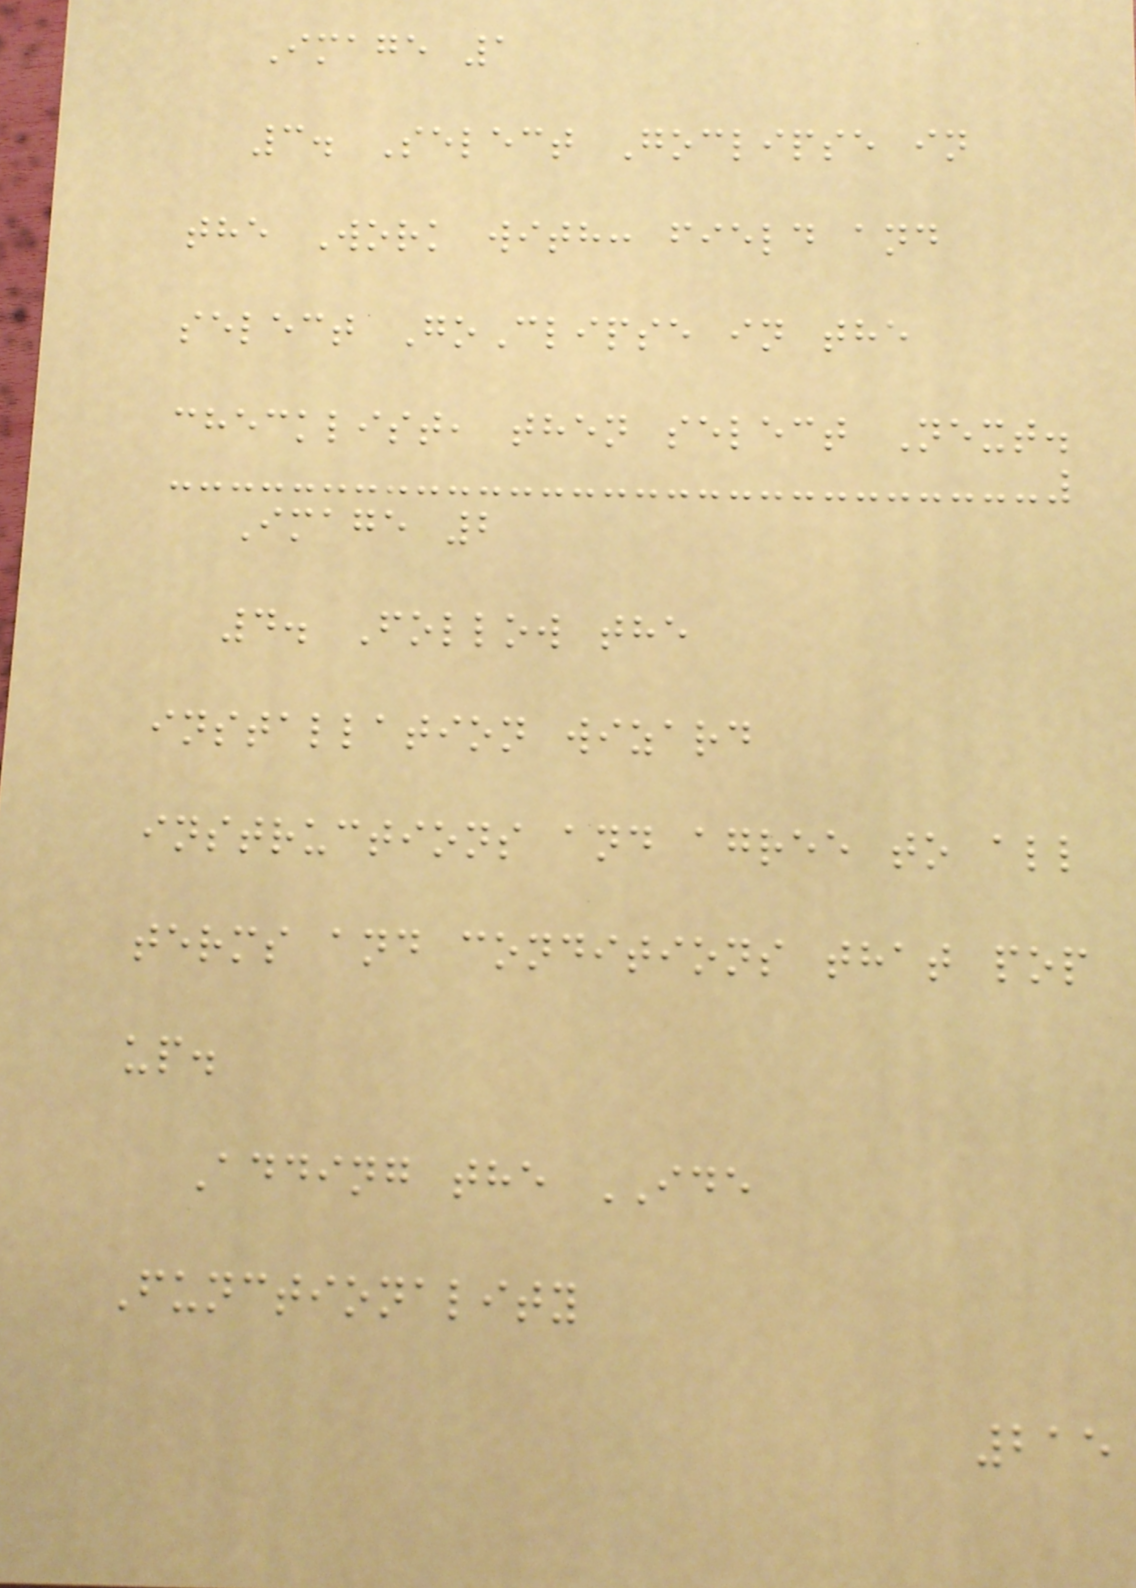Image 1
3. Select Goclipse in
the Work with: field and
select GoClipse in the
checklist, then select Next.
Image 2
4. Follow the
installation wizard
instructions and agree to all
terms and conditions that pop
up.
Adding the IDE
Functionality
215
